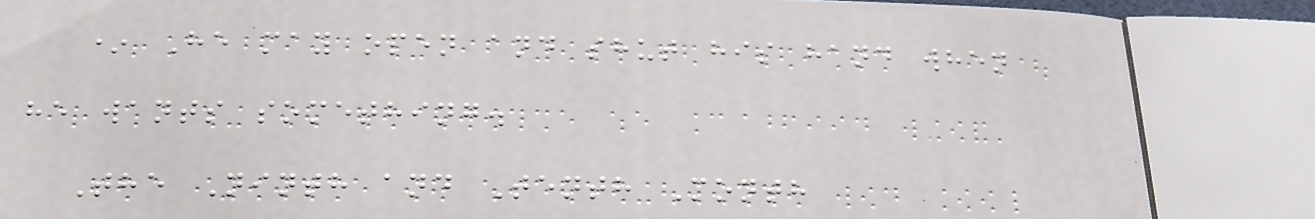* He may open and shut his hand when
he wants something.
The Ninth and Tenth Month
